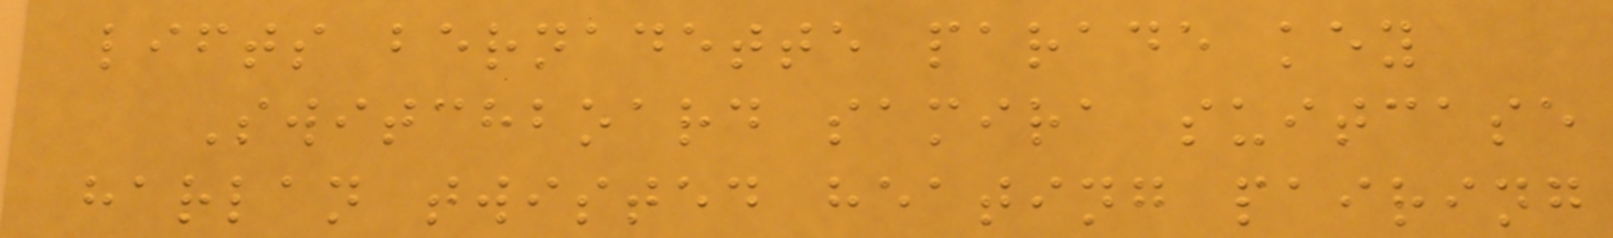lifts bernadette parade key
Switchboard samira suitcase
harlan twisted heating pairing
